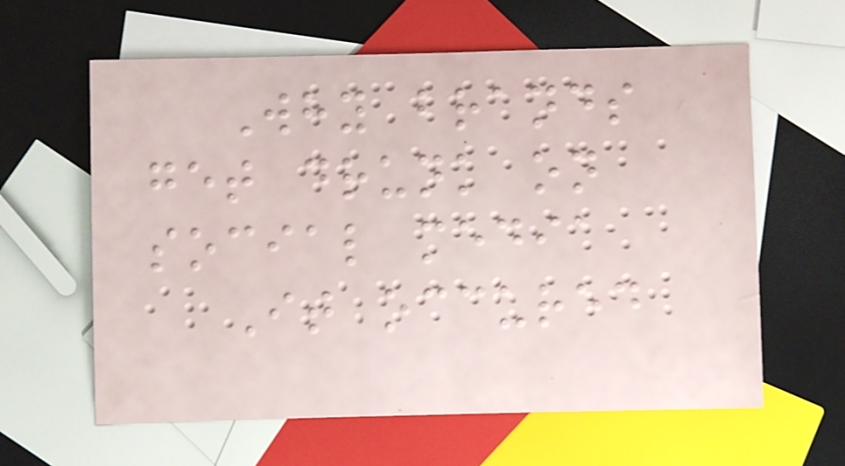Why brands
get drunk on
social media
It occured
